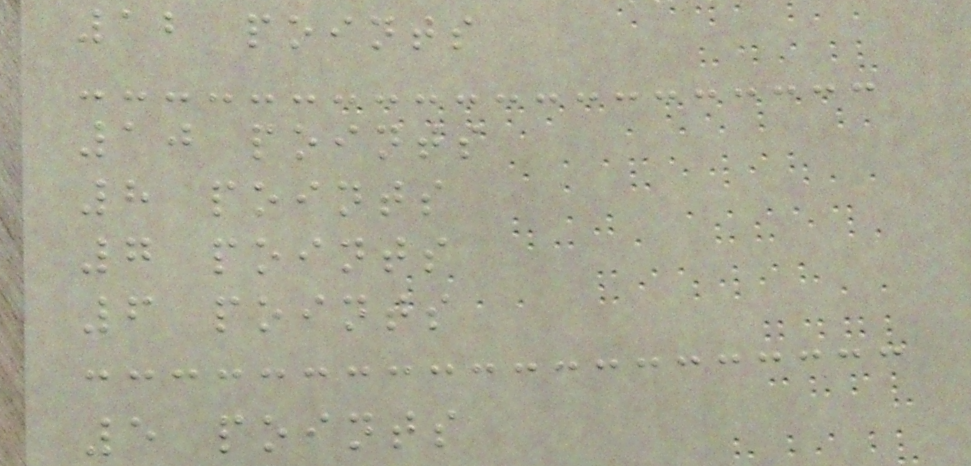12 points
10 points
8 points
7 points
6 points
5 points
